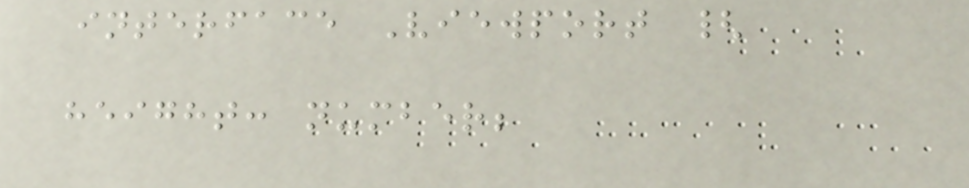interface Viewport {
height: number;
